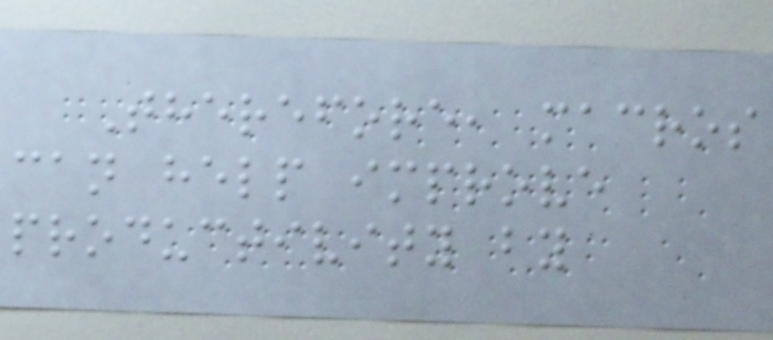Therefore, macros
can help improve
productivity by
